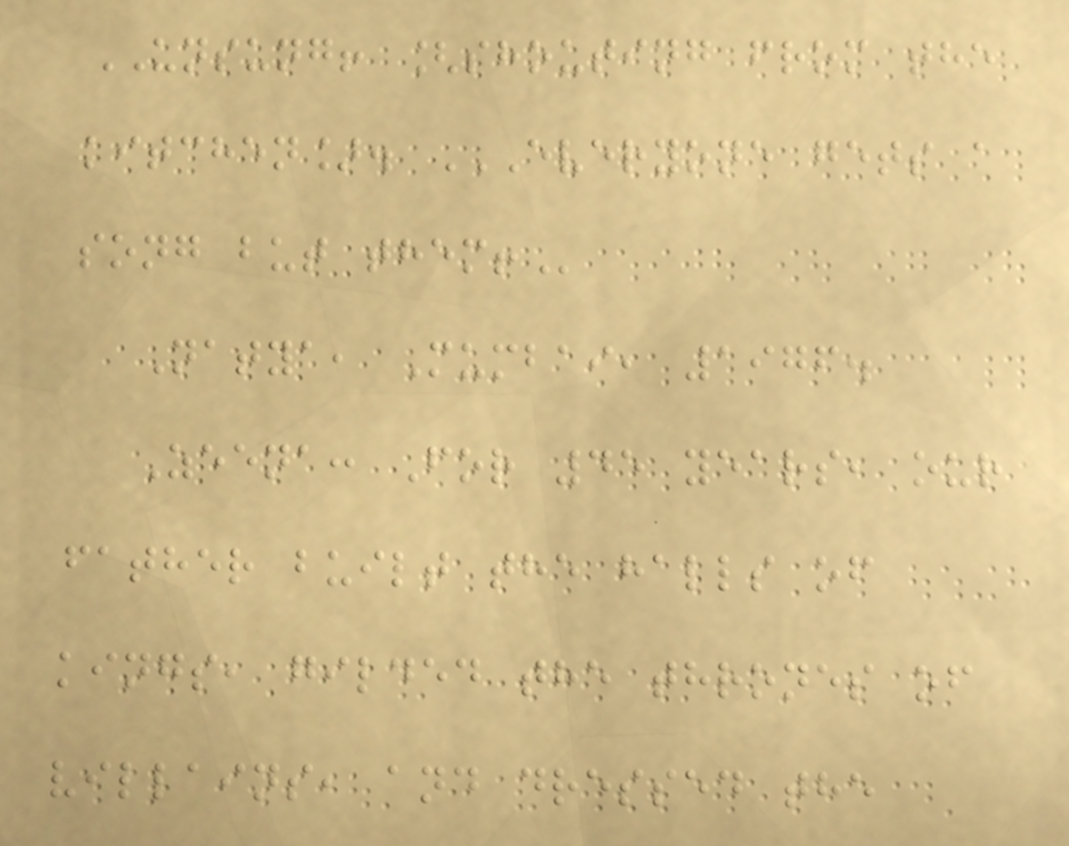UNSUNG! [shouting from the
kitchen]. EVERYONE GETS A
SONG BUT THEM!
Natya, Mumbai, 1976.
Zeena: For 45 years, our
father built the halls of
kings, gilded the thrones of
villains, and dressed the
